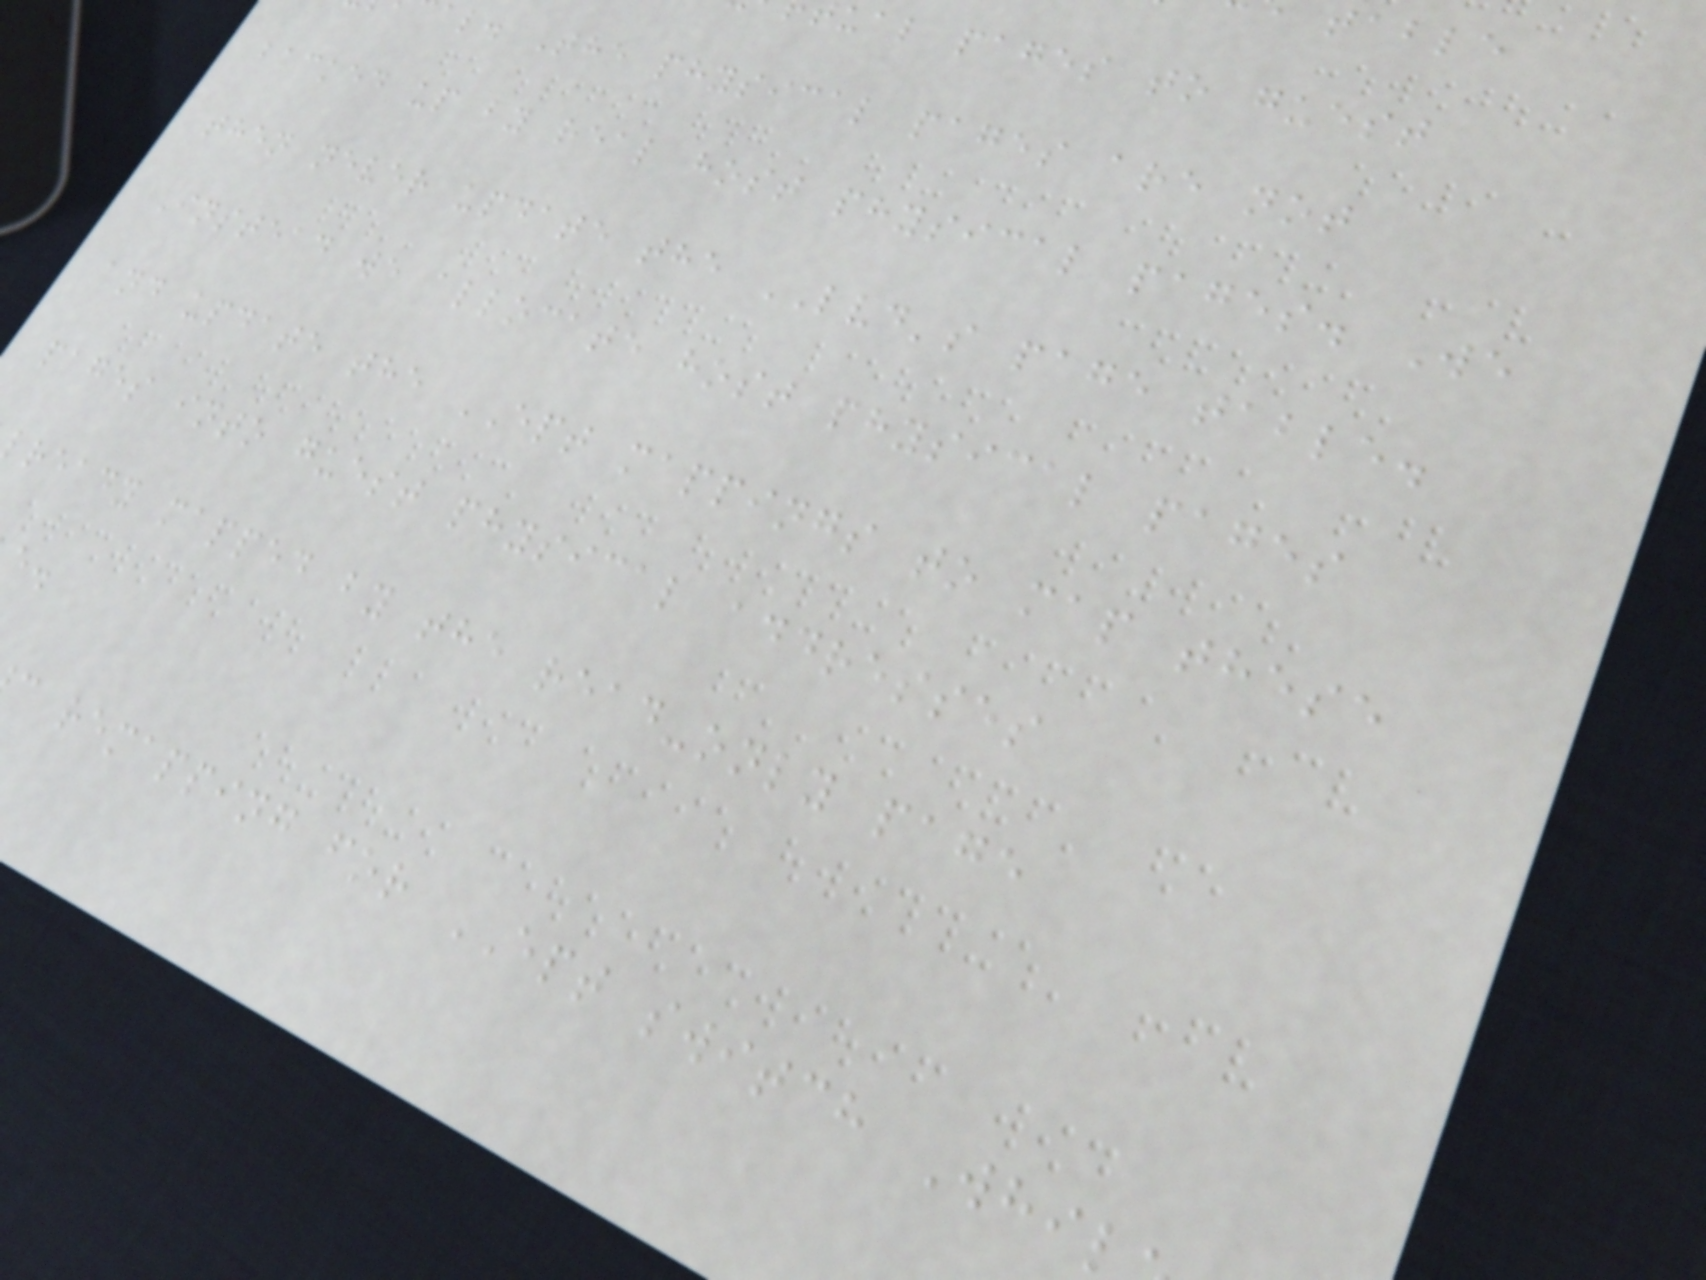ual pages to guest
al. The physical pages are not
backed up by real host physical pages. We
then never update the LVD's page table.
Instead we allocate host physical pages
and update the EPT mappings to map these
pages into guest physical addresses
ready mapped by the read-only page
c remapping for EPT switch Whi
